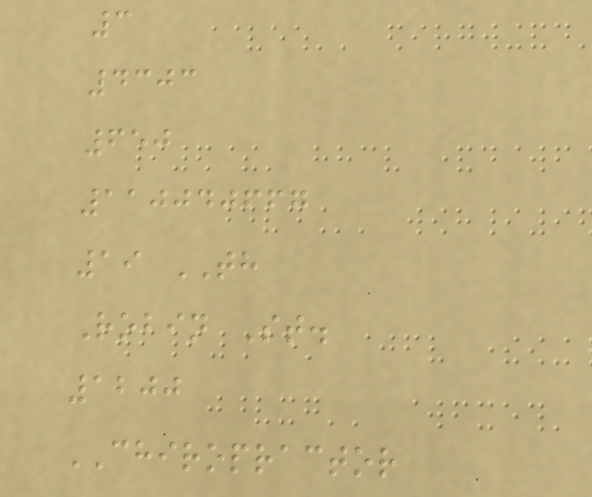3
4303
650
110040667
19 TH
Robin St.
1200
CHIROPRACTOR
